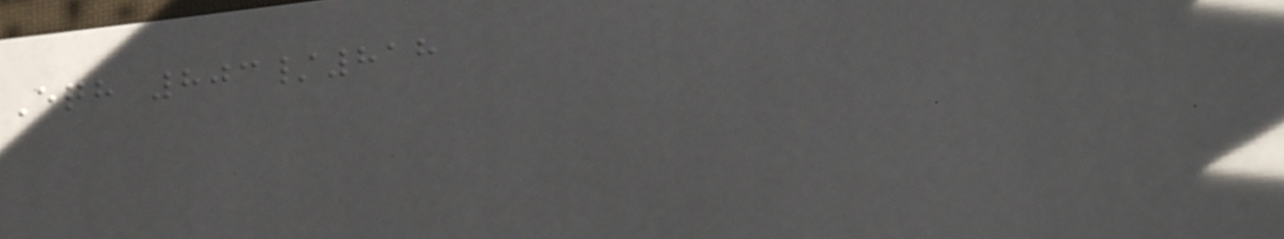Eqh 803/818
